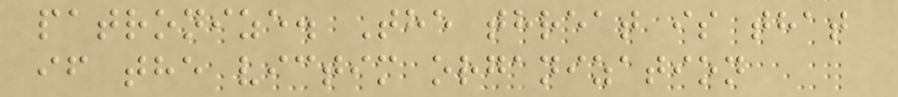patronize. The threat is that
if the victim organization
